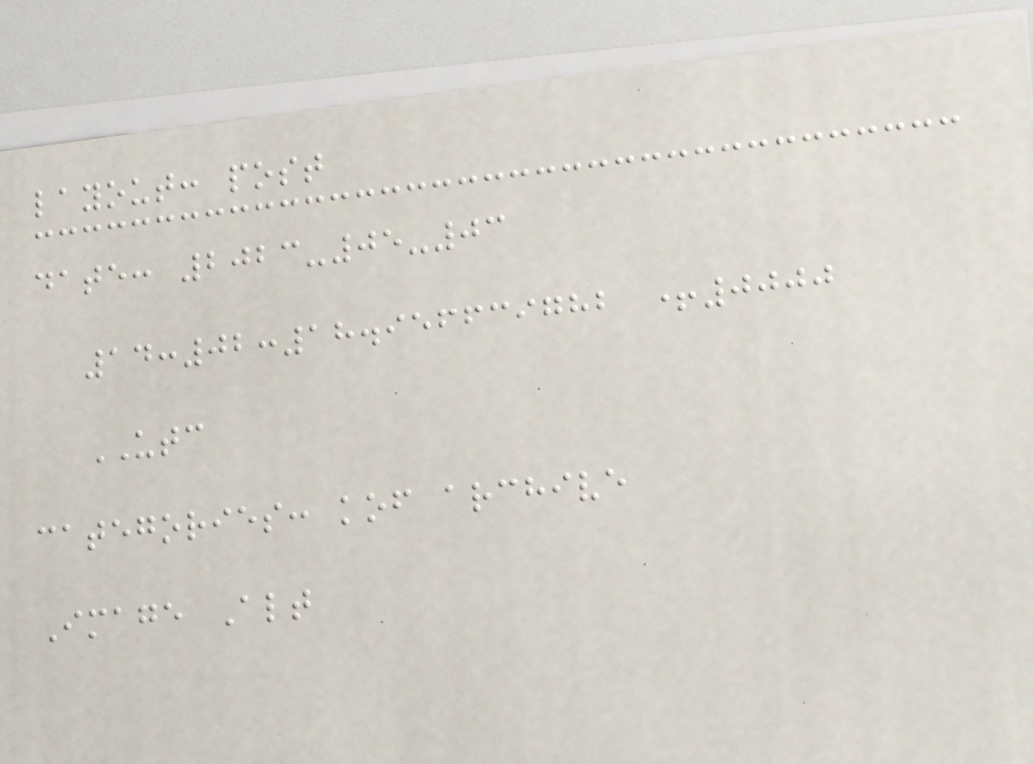layout: post
date: 2023-05-03
14:02:18.956639782 +0000
UTC
categories: kof archive
Image Alt
